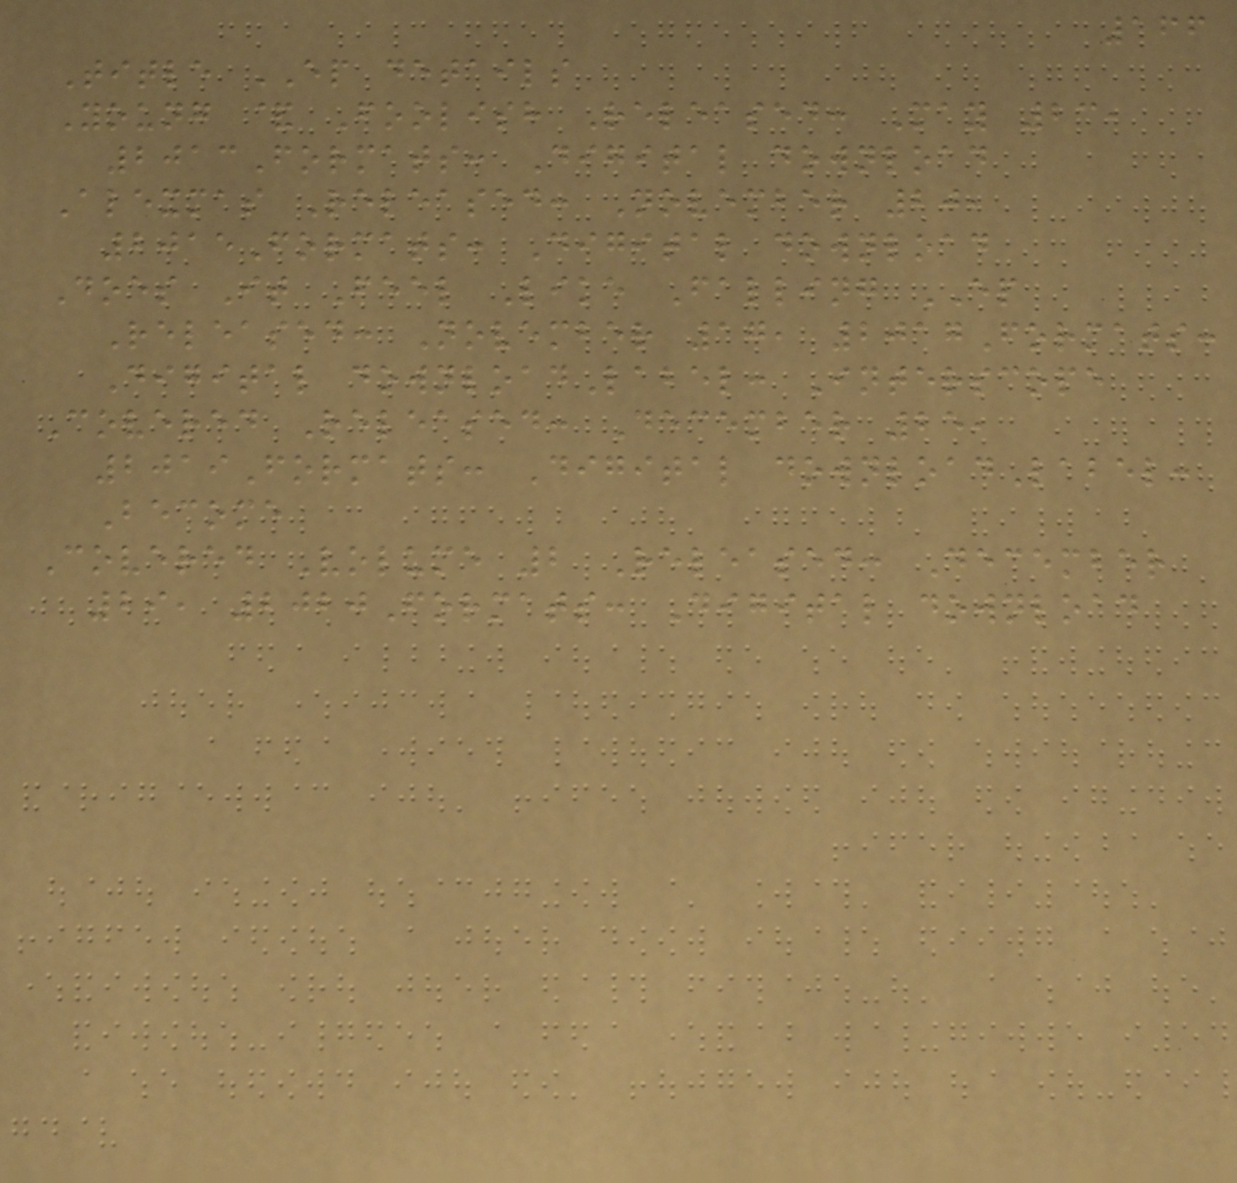166
Title EP details
Young & Foolish Released: May 23,
2013Formats: Digital download
Alexmas Released: November 20,
2015Formats: Digital download
Does It Feel Like Falling EP
Released: November 17, 2017Formats:
Digital downloadLabel: Interscope
Covered Released: December 25,
2019Formats: Digital downloadLabel:
Become
Covered Volume 2 Released: December
29, 2020Formats: Digital download
